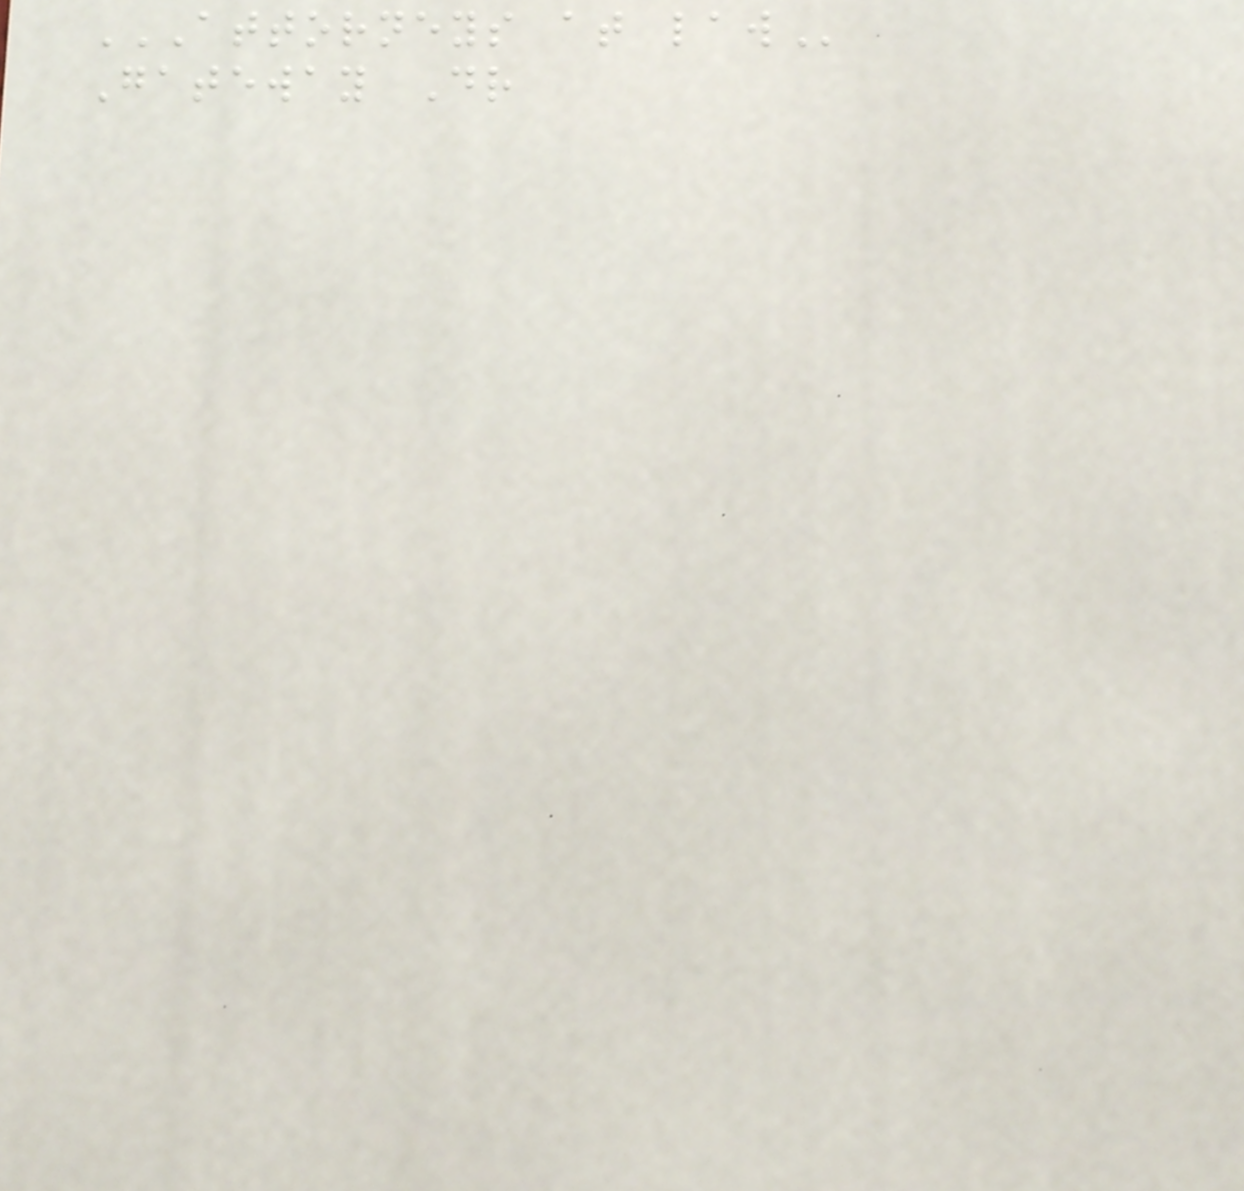ATTORNEYS AT LAW
Gateway Dr
